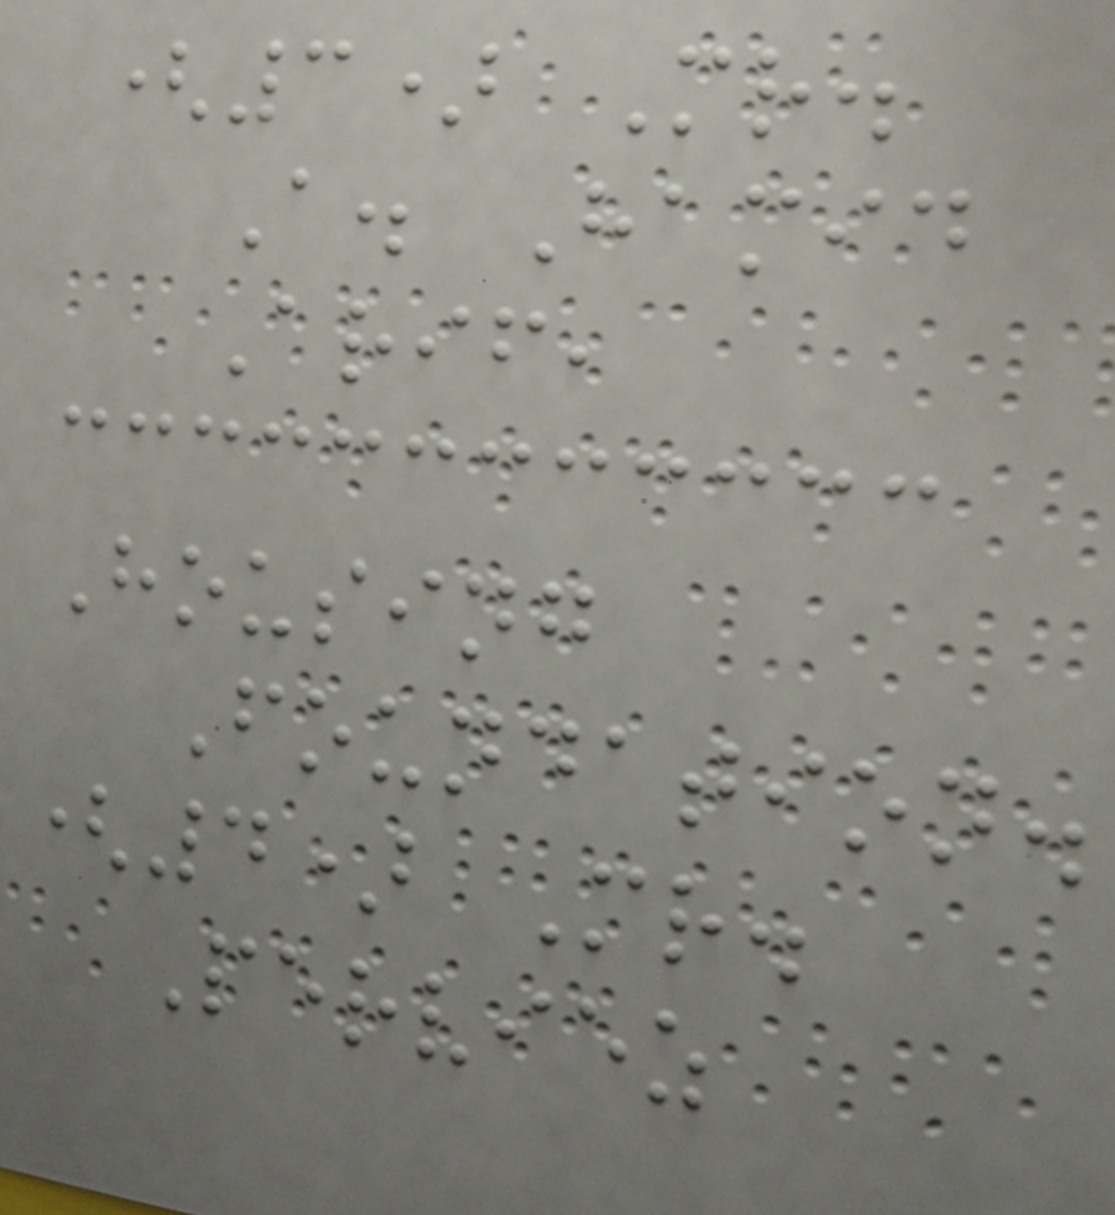(3) Mr.
A. Hamid
Arif,
Housing
Foundation.
(4) Mr.
Perviez
